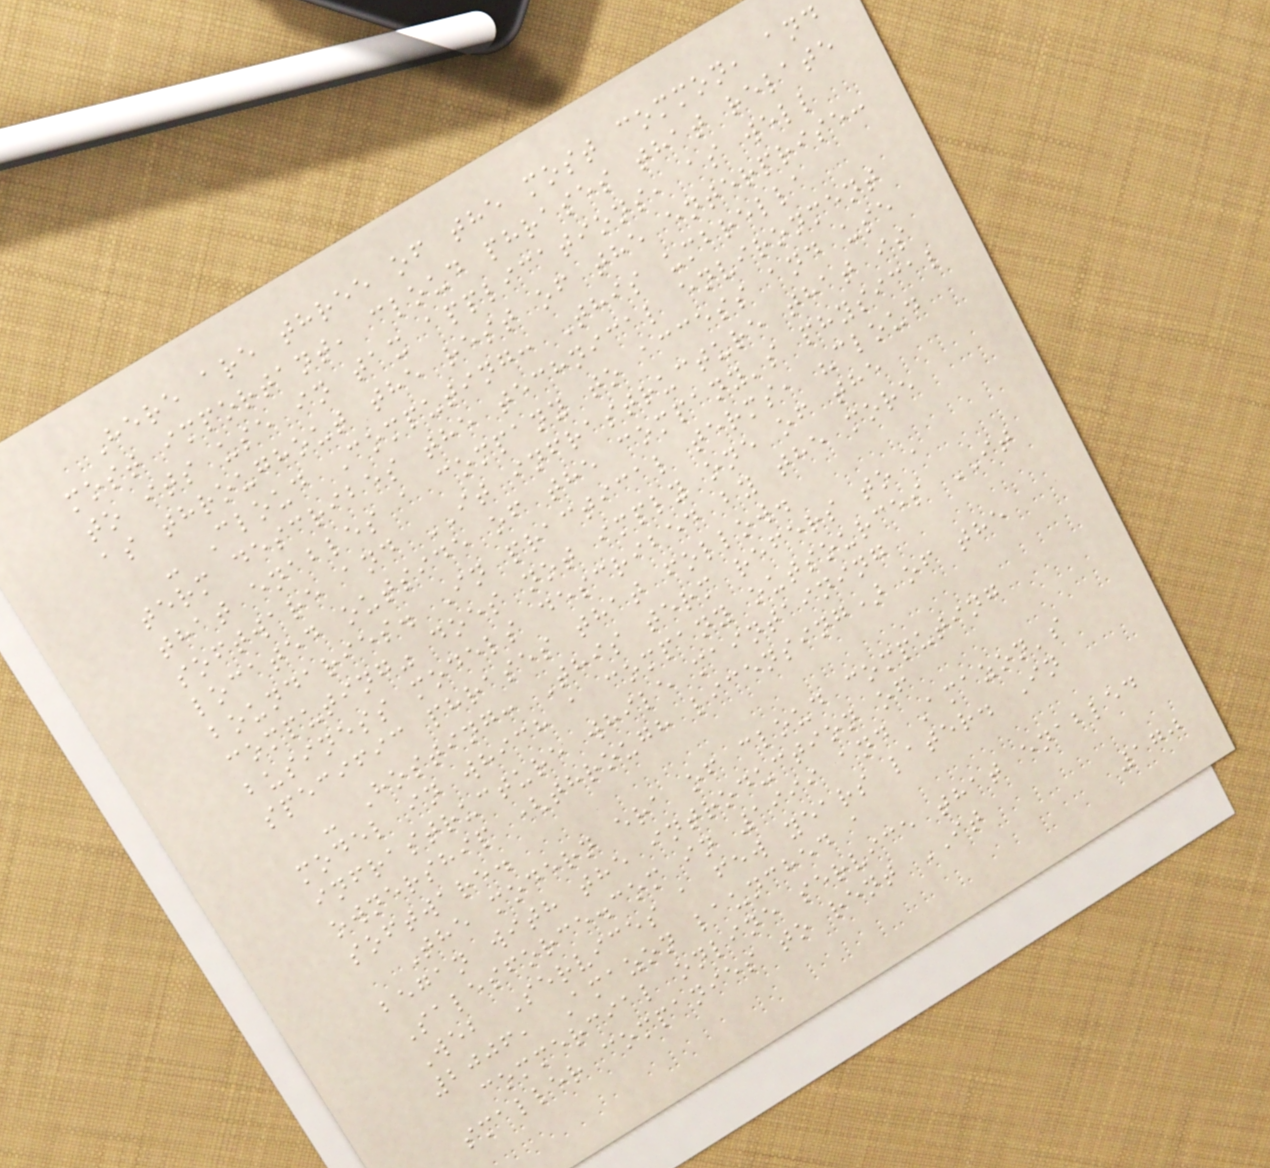Here are three of the most common, and
most important, cloud phrases that relate
to its use in tax applications, as well
as throughout the rest of the enterprise:
- Cloud Computing: This umbrella
term describes the technical environment
that enables a company to access and use
software and IT infrastructure that is
located outside of the company's physical
boundaries. In practical terms, "cloud
computing" does not imply one of the
business models described by the more
specific phrases that follow.
- Hosting: This term refers to a
model in which a company outsources IT
infrastructure while maintaining
ownership (through licensing) of the
software.
The modern era of cloud computing
began with the introduction of
Salesforce.com in 1999 and Amazon's
Web Services a few years later. In
2006, Amazon launched a
commercial online service that enabled
smaller companies to rent IT
170
